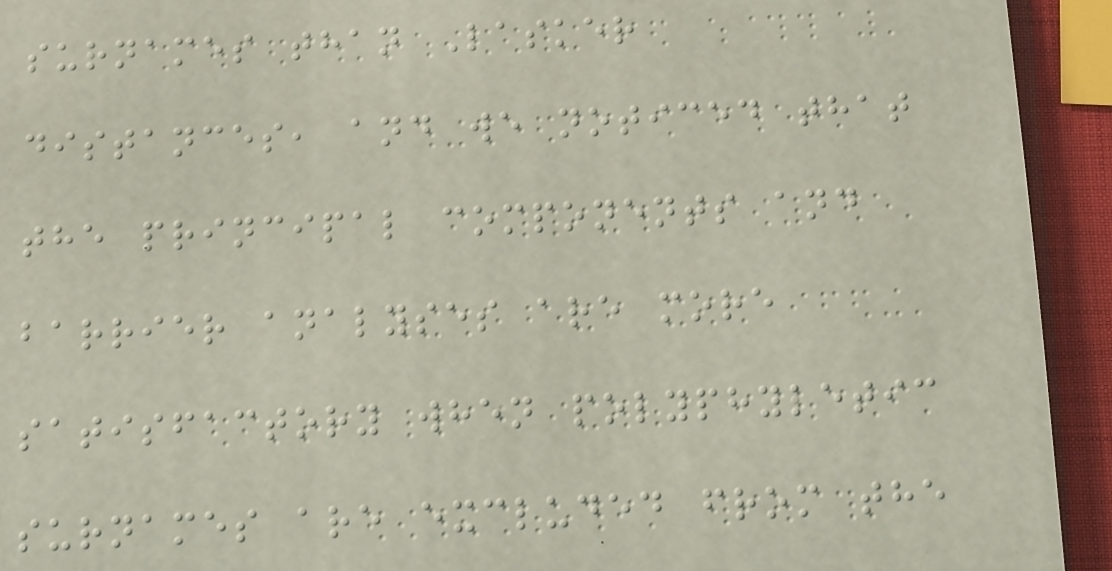surnames than Lasker
distances, and we noticed that
the principal components and
barrier analyses are more
satisfactory when polyphyletic
surnames are excluded from the
